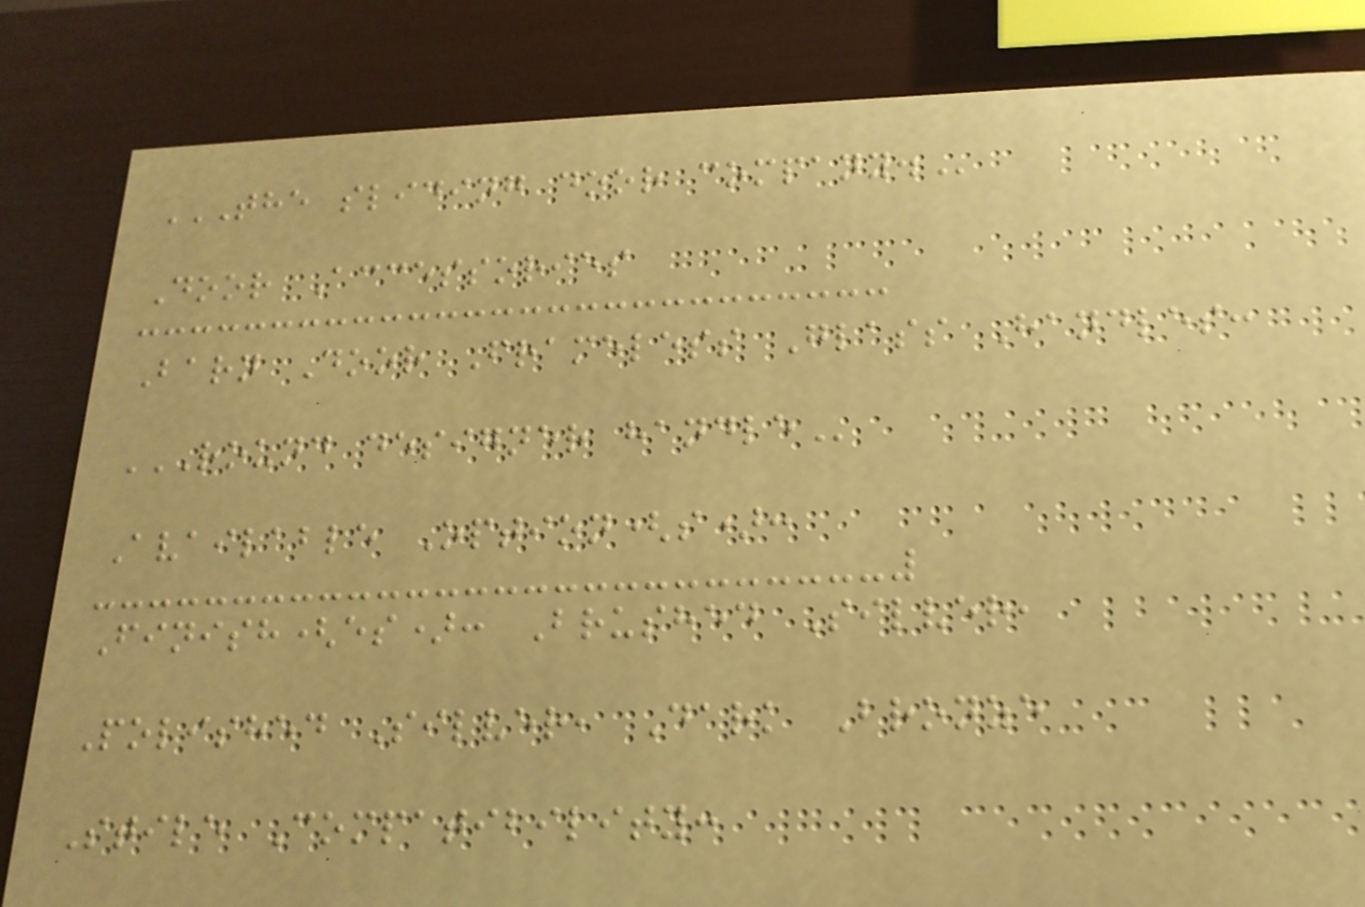THE SLIDING DOOR COMPANY.
Door Accessories
Barn Door Frameless Glass Handles:
ROUND DESIGNER HANDLE
Available Option(s):
Finish(es): Brushed Silver,
Polished Silver, Dark Bronze
Stile Compatibility:
